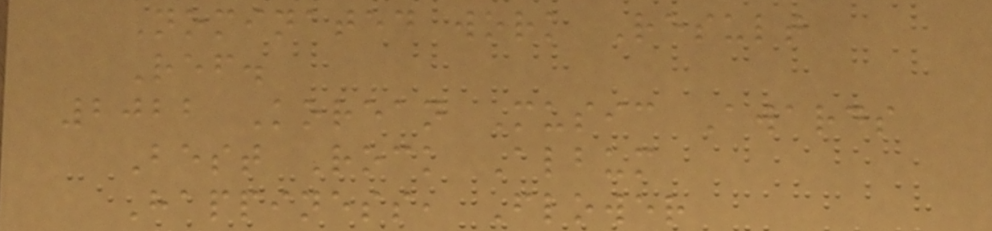Nominated work Result
Ref.
2022 Korean Music Awards
Best Rock Album
Happiness, Flower
